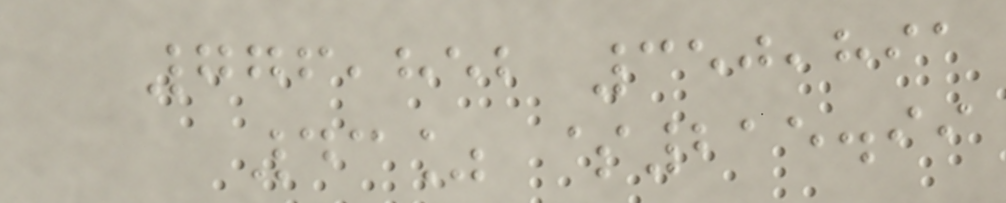776,852 350,891
43% $215.99
